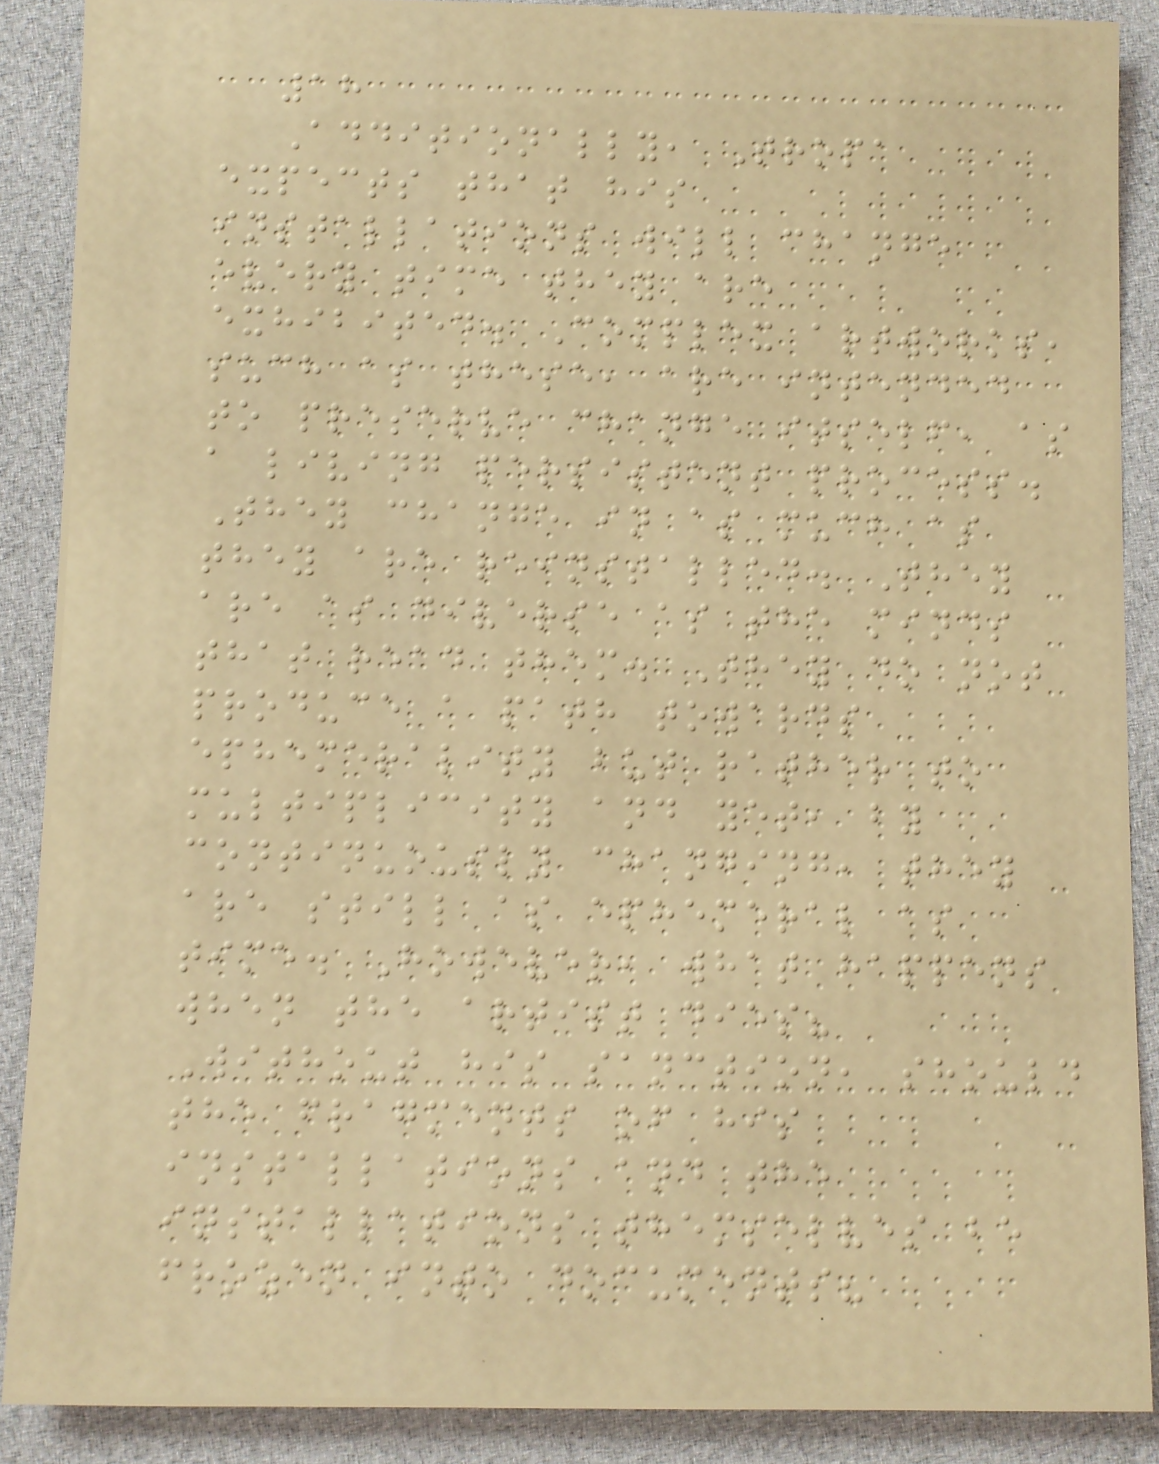18
Additionally, Tropa
expects that his
installations will change
every time they are
exhibited. Complex artworks,
such as these, are intended
to preserve change itself, as
a living persistent process.
They change in as much as
they are reinstalled. They
are as diverse as the minds
that read them. They do not
produce a path towards
ephemerality but rather to
multiplicity and yet, by
continuously changing, they
are still as ephemeral as
time. However, what happens
when the artist dies?
Without his sanction, should
the fragments of his
installations and the
installations themselves be
frozen into documents?
